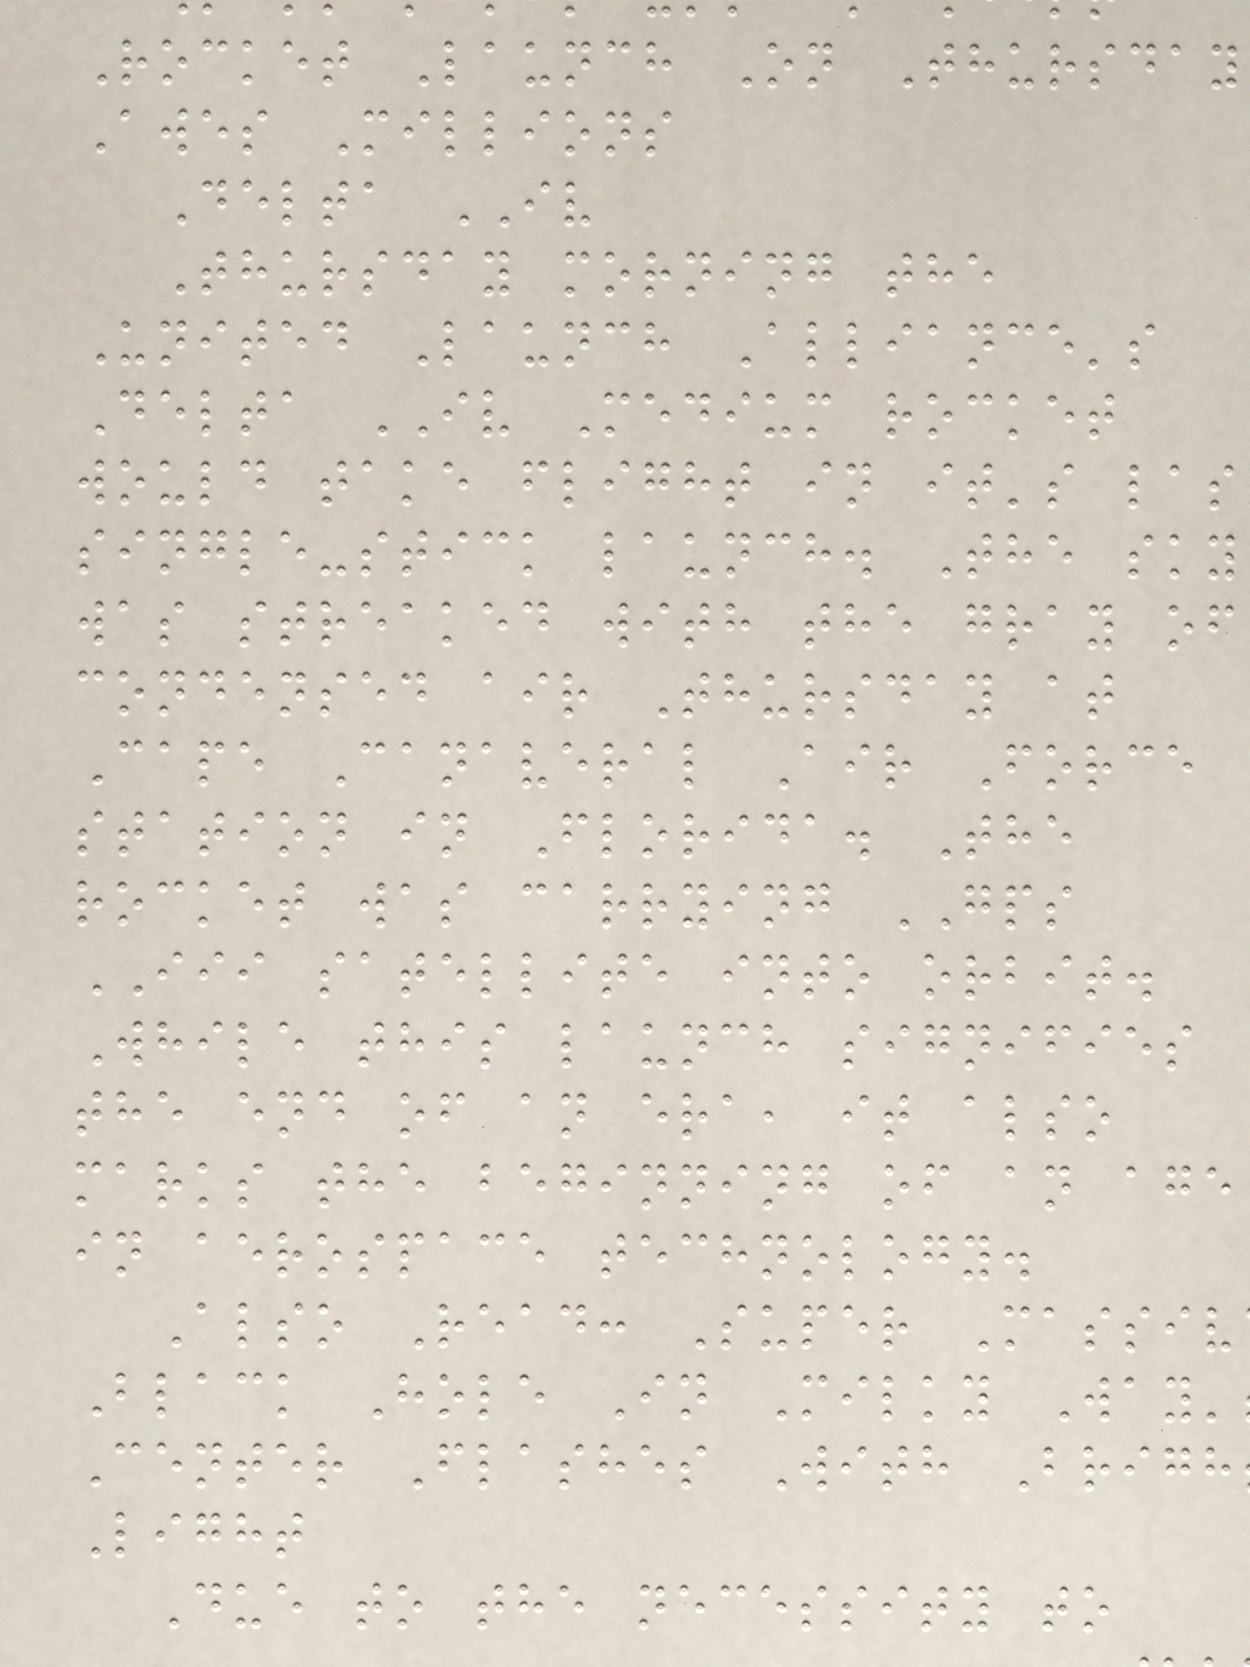Rocket Launch On Thursday
Awes Millions
Delta IV
Thursday morning the
United Launch Alliance's
Delta IV Medium rocket
would take flight in it's las
single-stick launch. The sky
was streaked with the gray of
condensed air Thursday at
Cape Canaveral Air Force
station in Florida. The
rocket was carrying GPS
III satellite into orbit.
While this launch signifies
the end of an era, it also
marks the beginning of an age
in aerospace technology.
Also Read: Super Massiv
Black Hole In Milky Way'
Center Flashes With Brigh
Light
Due to the necessity to
